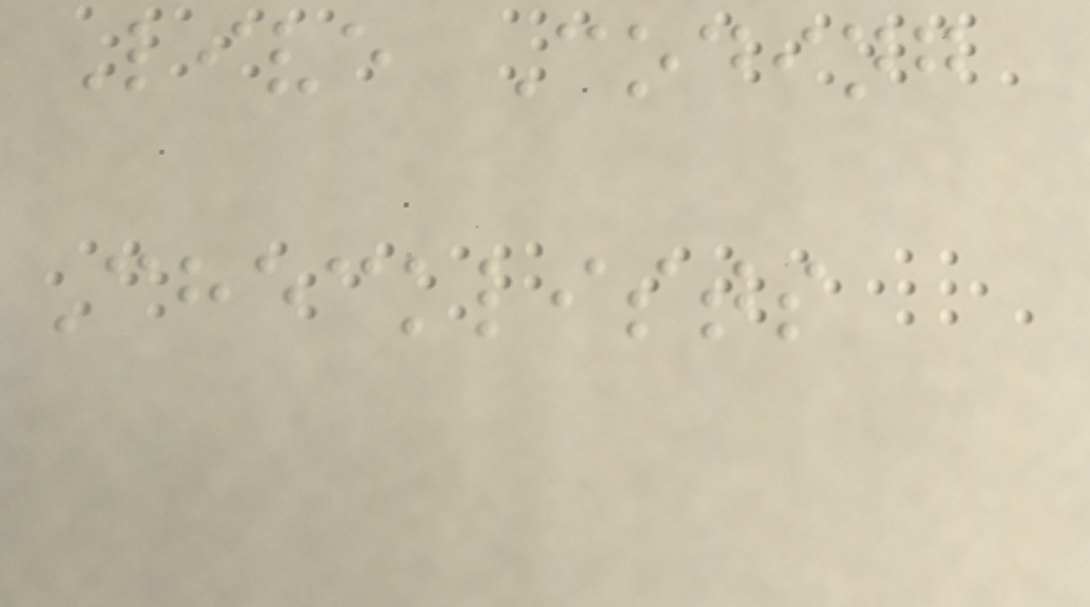Live Coding
Checklists
